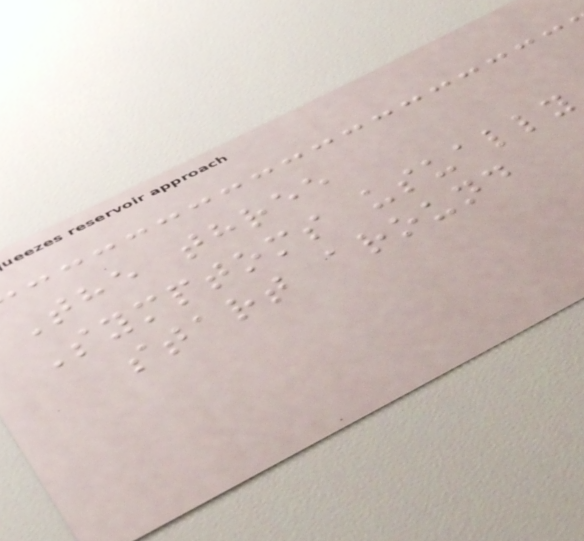The three
Symptoms usually
start around
